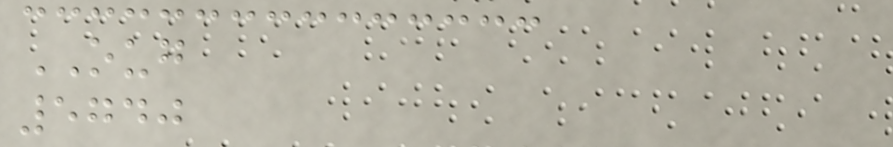OUG
5740
